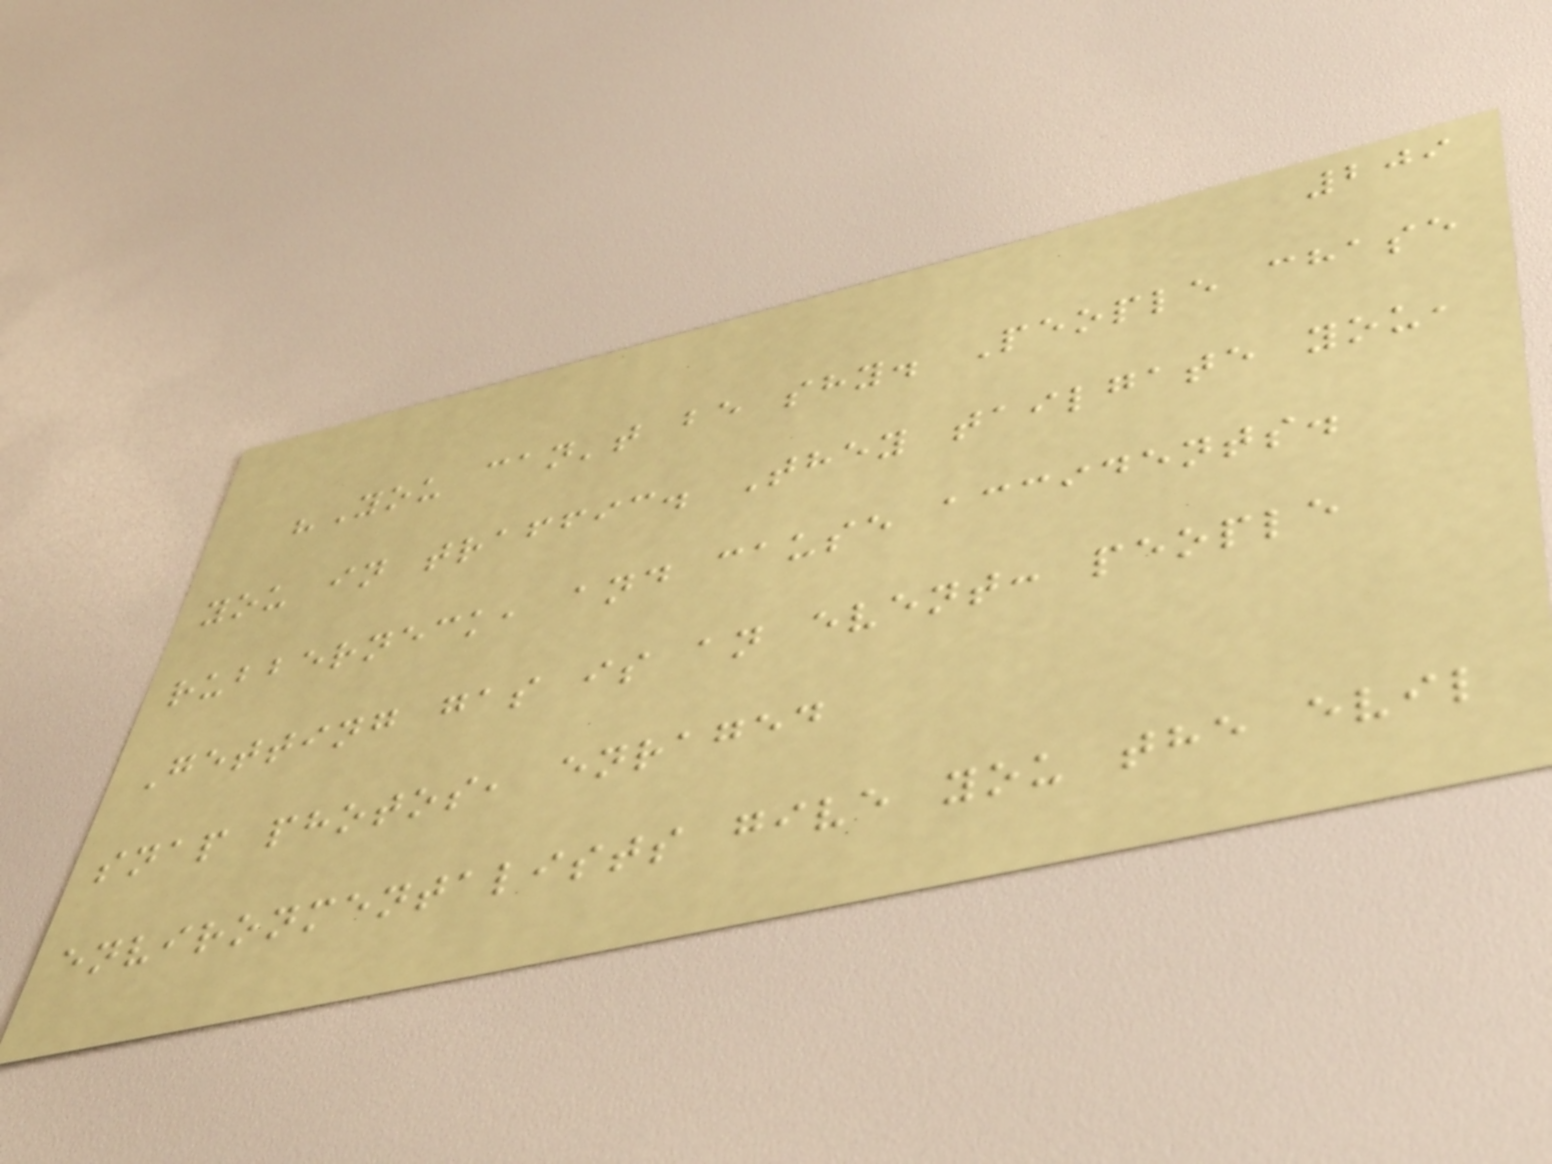209
"You can't be shy. People chase
you in traffic. They tailgate you,
rubberneck, and cause accidents.
Getting gas is an event: people
snap photos, enraged
environmentalists give you the evil
